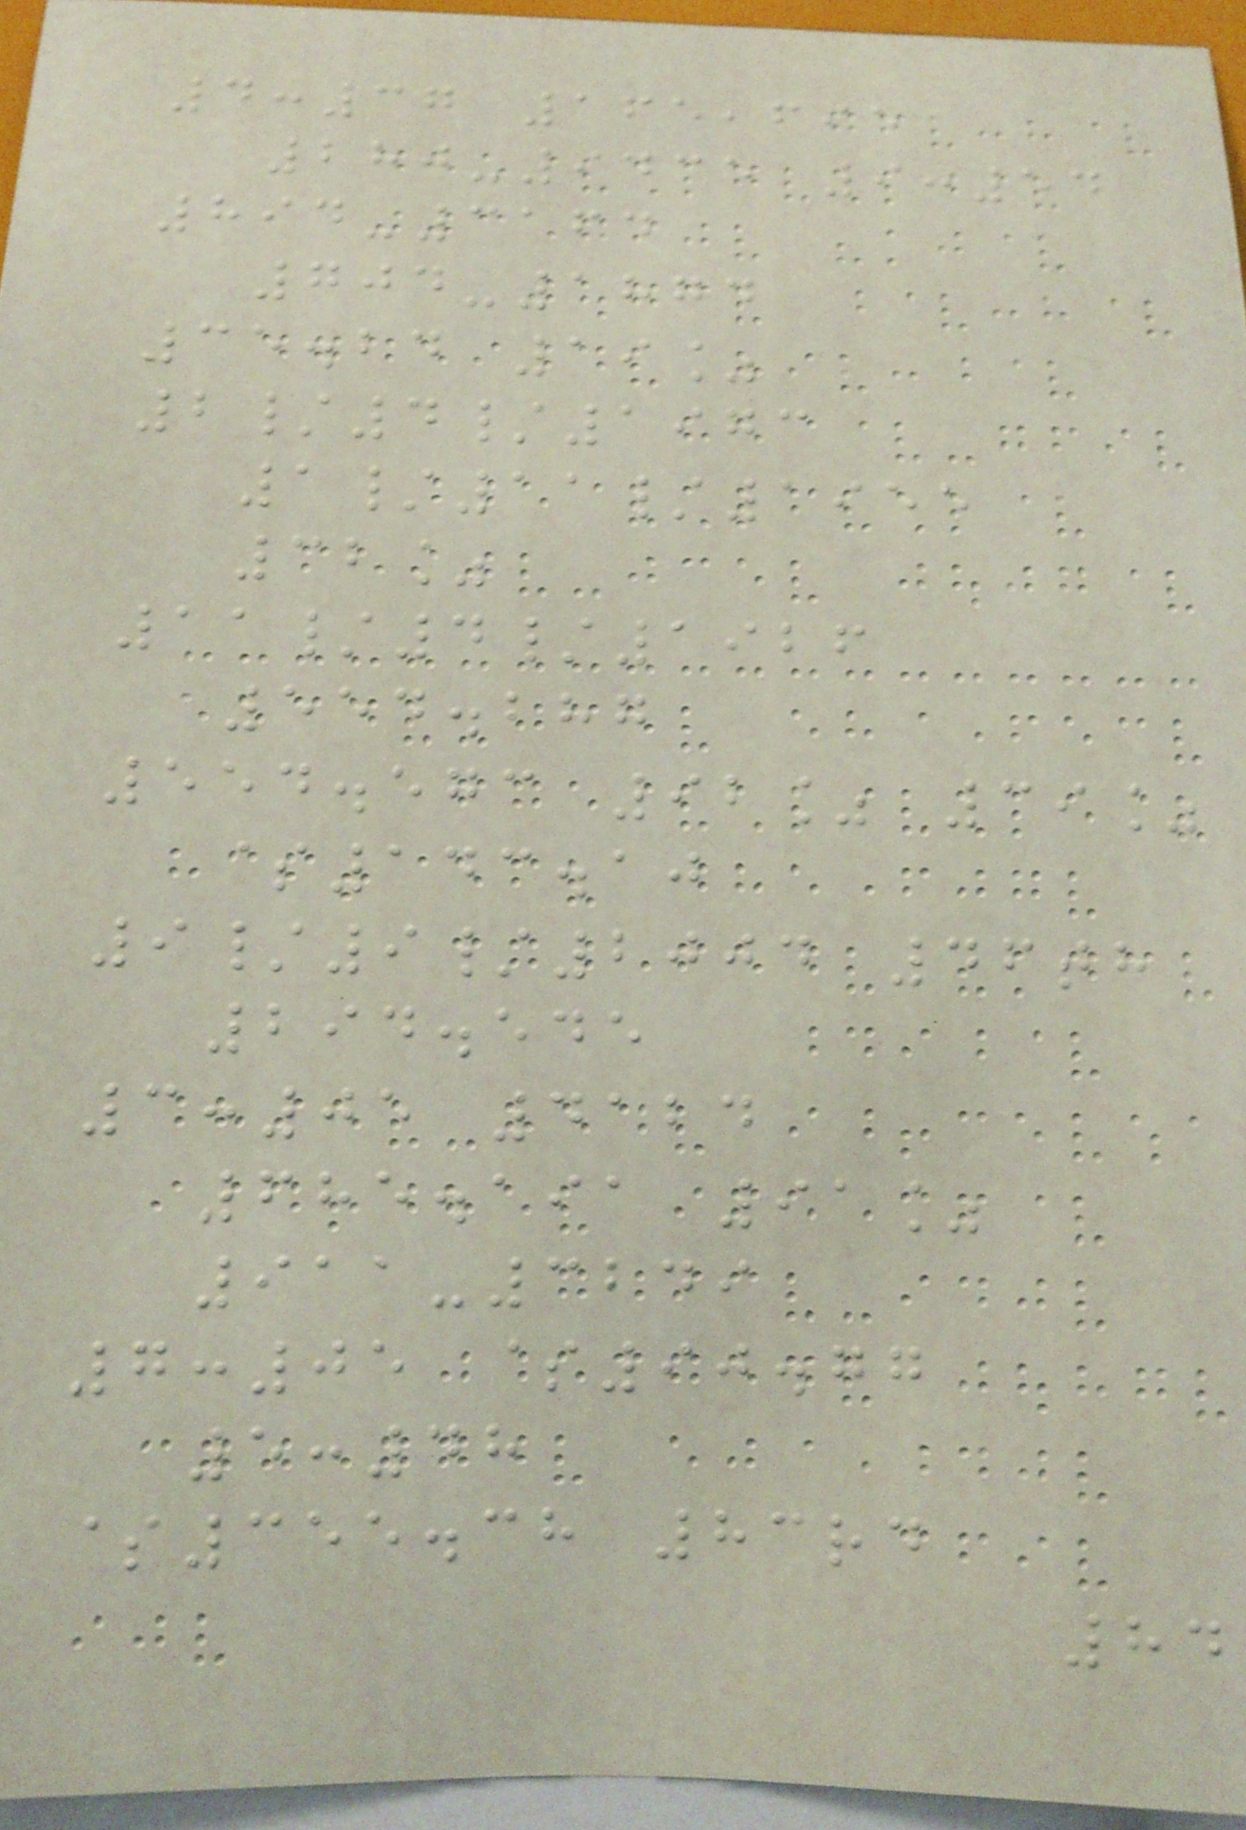4:37 165,695
280-9435 9:54
894-3164
704-1874
35.24 19%
2/4/1973
1/11/1955
32%
11/4/1926
554.287
554.573 92% 39%
$143.10
9/9/2004 46th
294.545
3:05 4124
685.191 91%
911-3249
7:05 $90.77
5:48
$355.38 83rd
84
